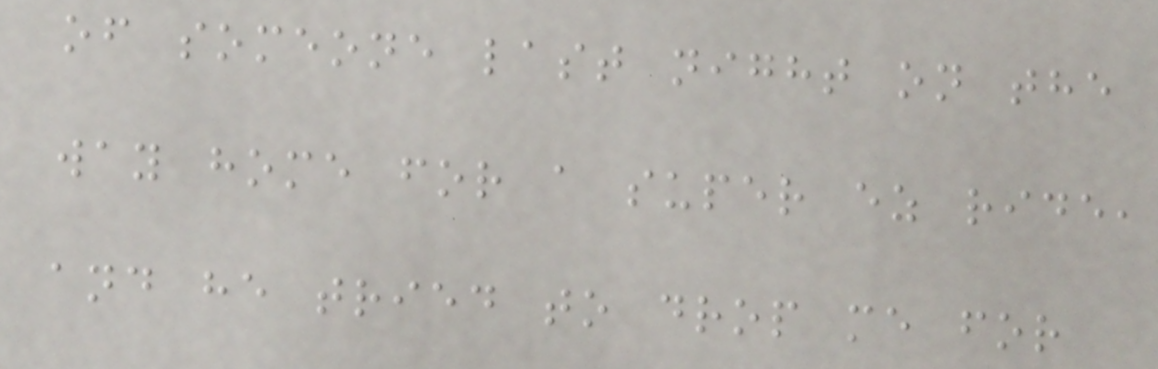of someone last night on the
way home for a super ez ride,
and he tried to drop me for
